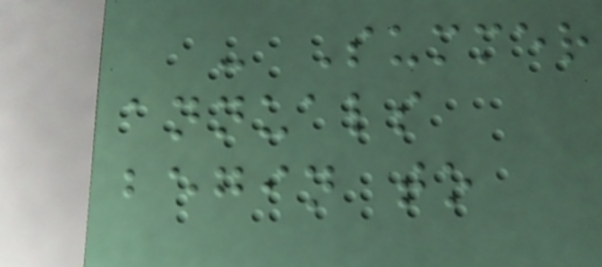- Summer
annuals
begin to
